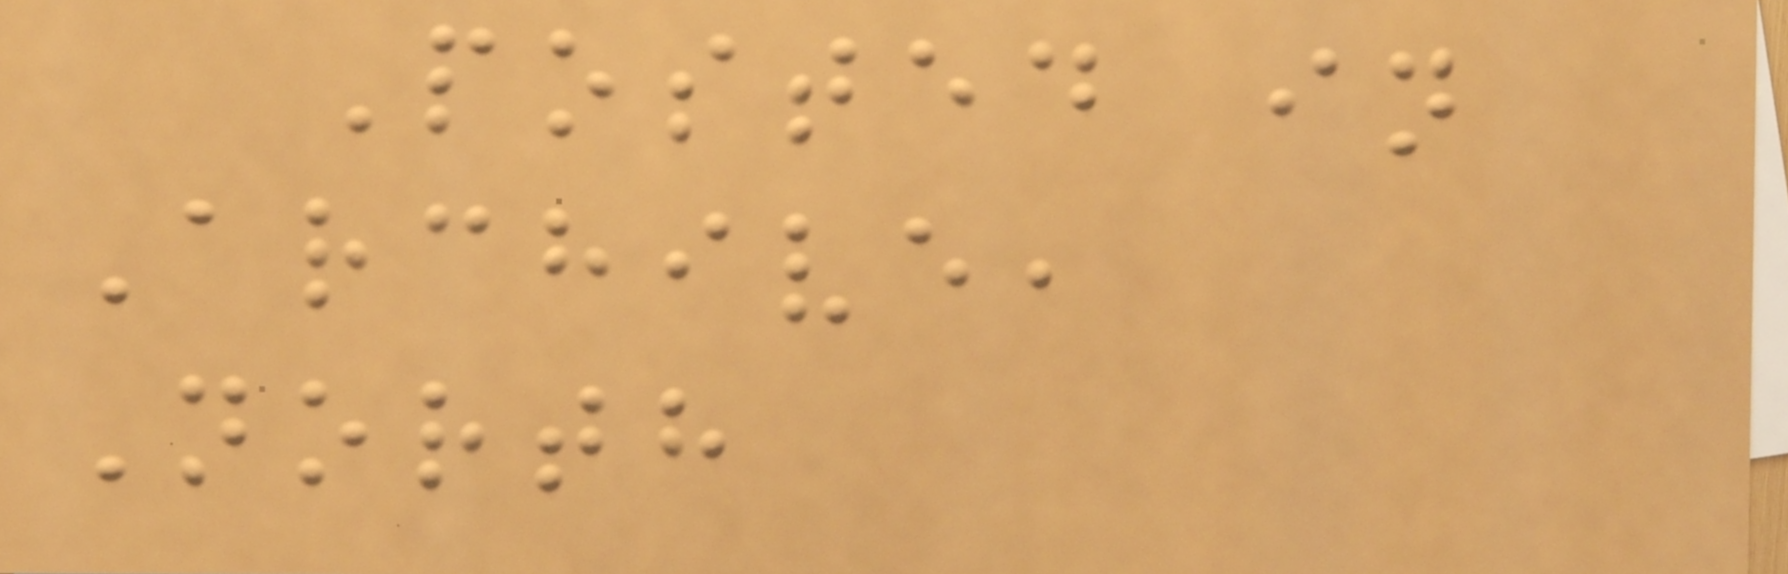Posted in
Archive,
North
